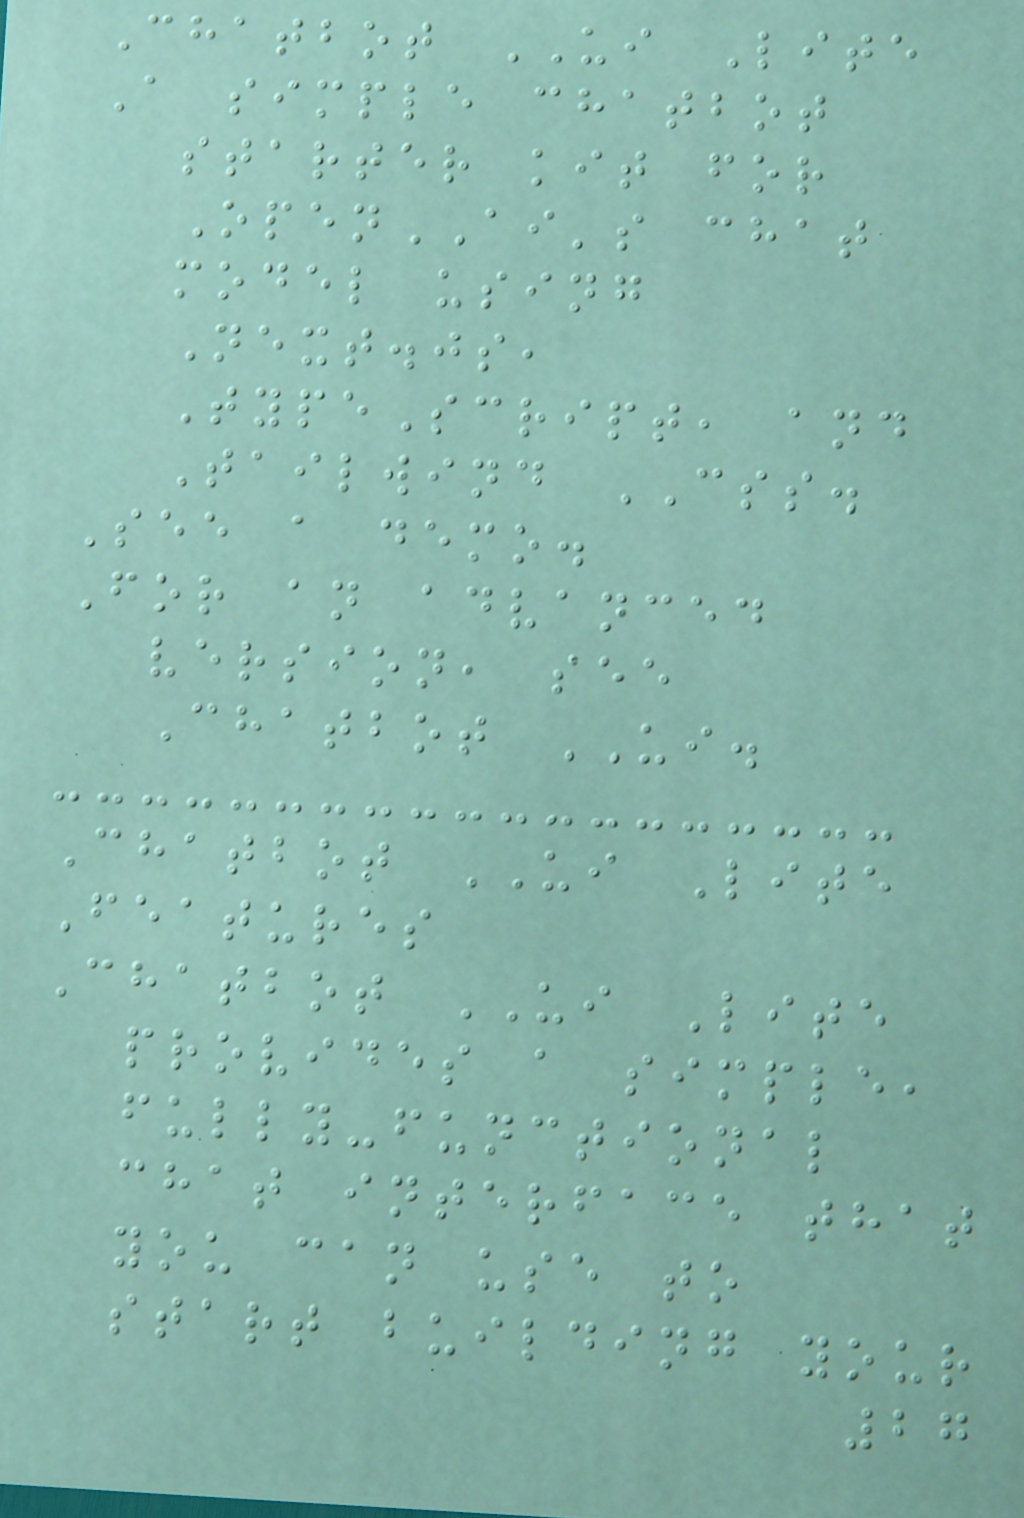Chatbot UI Lite
A simple chatbot
starter kit for
OpenAI's chat
model using
Next.js,
TypeScript, and
Tailwind CSS.
See a demo.
For an advanced
version, see
Chatbot UI.
Chatbot UI Lite
Features
Chatbot UI Lite
provides a simple,
fully-functional
chat interface that
you can use to
start building your
27
